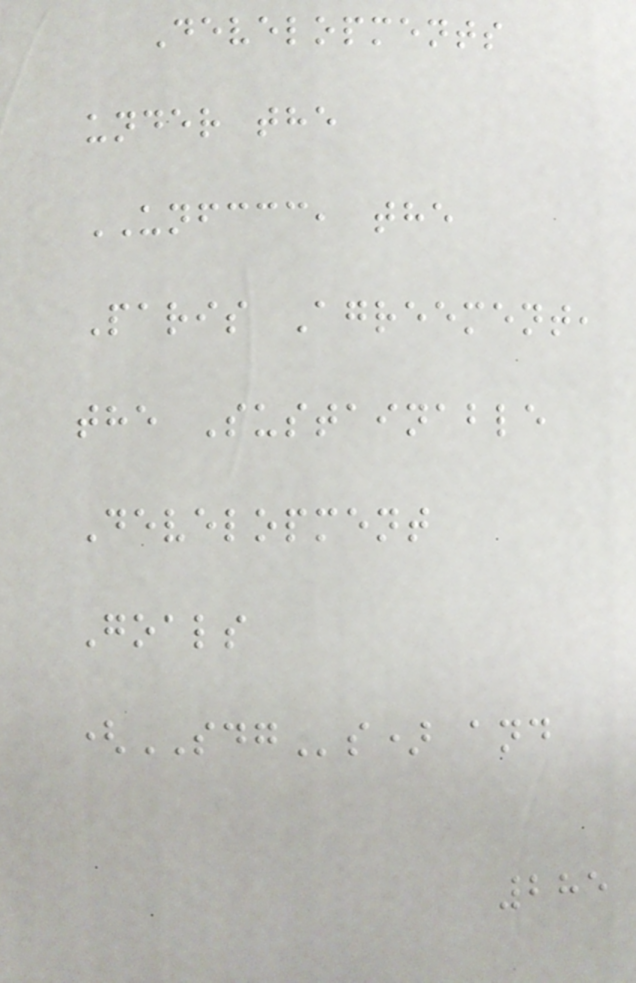Developments
under the
UNFCCC, the
Paris Agreement,
the Sustainable
Development
Goals
(SDGs) and
285
